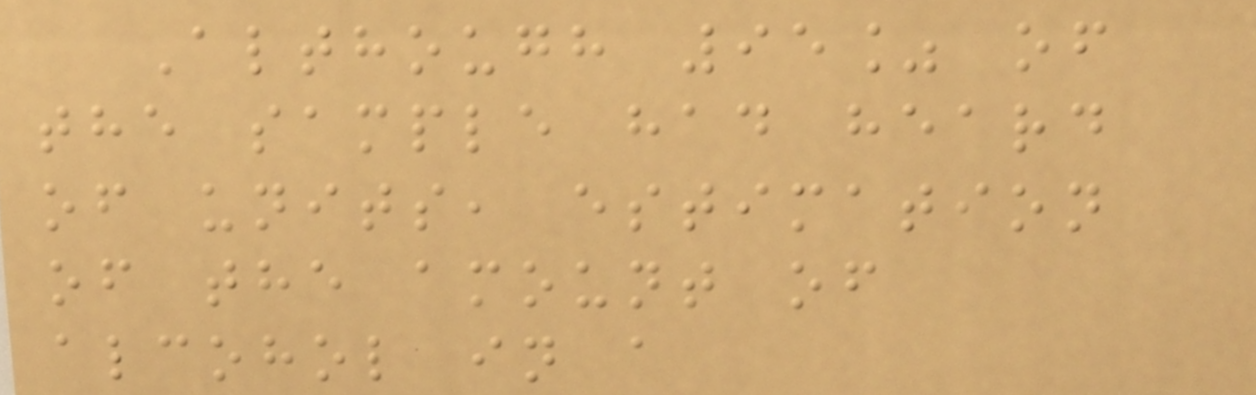Although 95% of
the sample had heard
of units, estimation
of the amount of
alcohol in a
